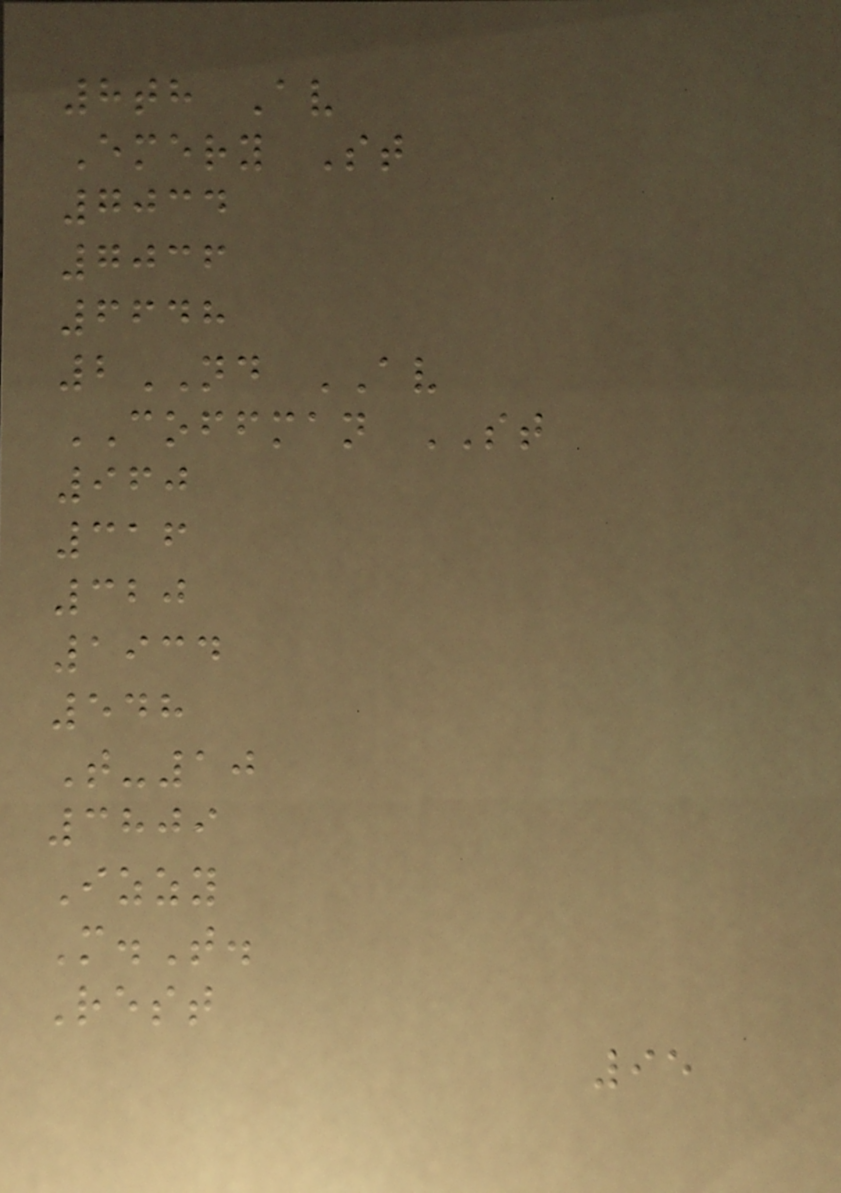8th Av
Emery St
7034
7036
6648
2ND AV
COFFMAN ST
960
316
320
1934
548
T-10
3809
Izzy
M.T.
Rest
95
